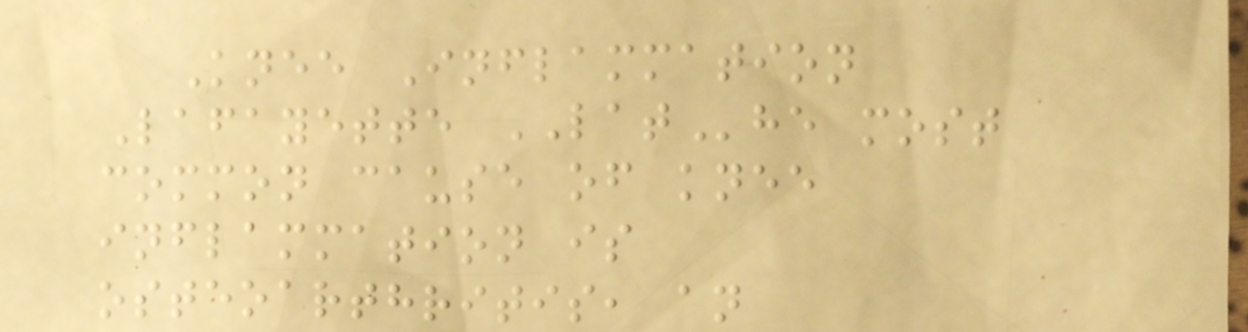Knee Inflammation
Lafayette LAThe most
common cause of knee
inflammation is
osteoarthritis, an
